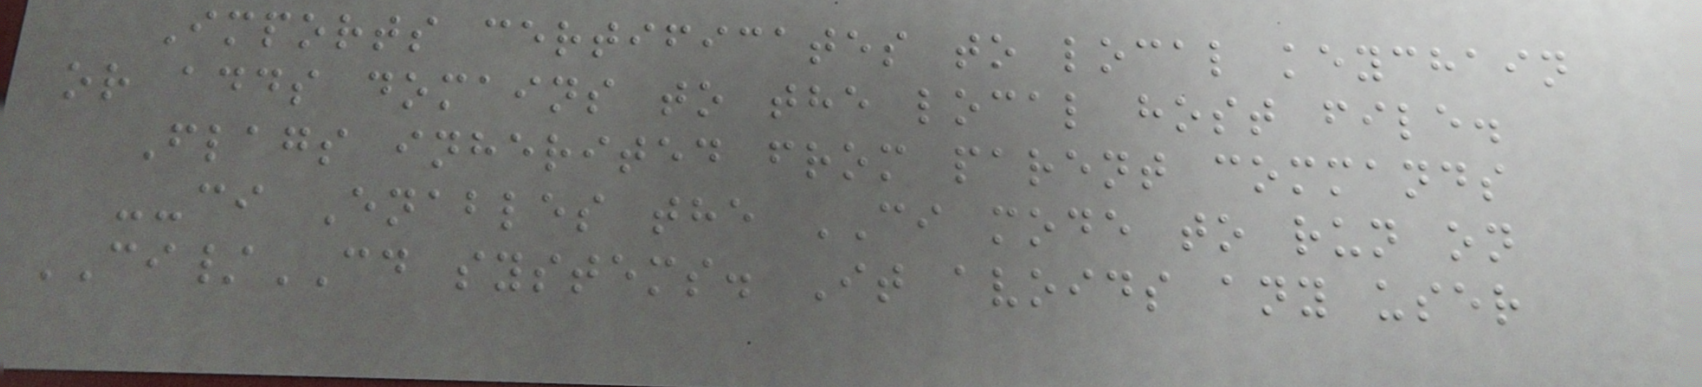Imports certificates to local keychain
or adds domains to the local host file.
Flags inherited from parent commands
--ci Enables the CI mode to run on
CI/CD systems. It avoids any user
